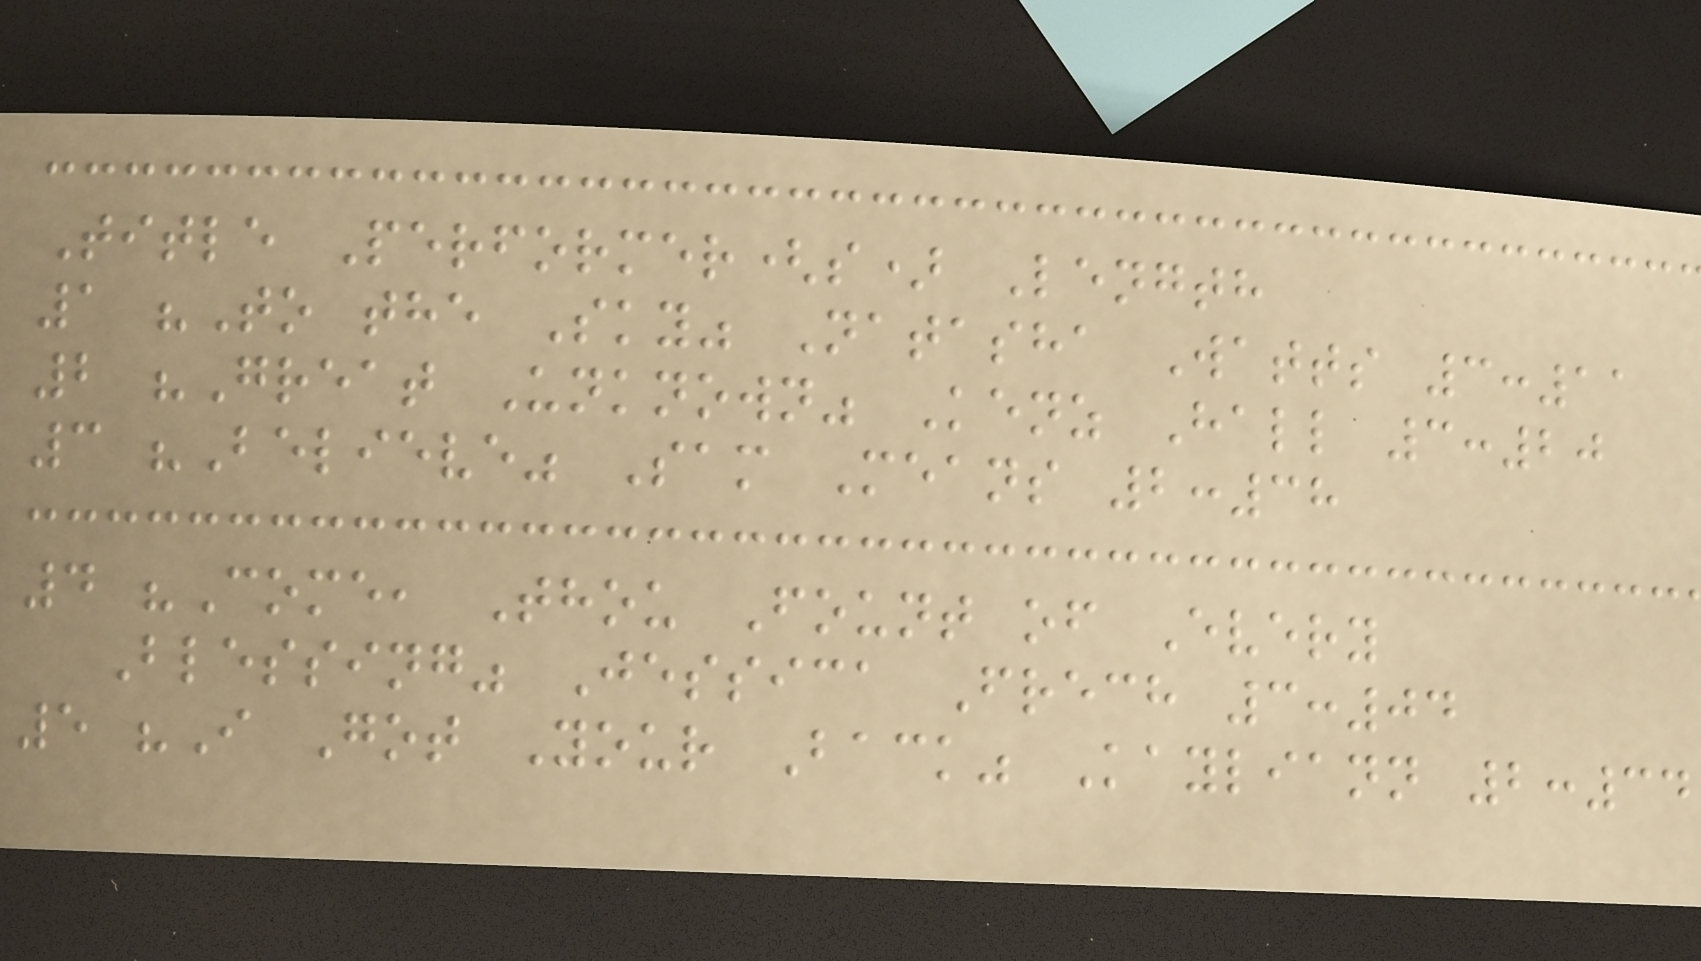Title Performer(s) Length
1 "To the Sky" Natasha Watts 3:11
2 "Great Unknown" Kenz Hall 3:20
3 "Believe" Sam Means 2:38
4 "Come, Thou Fount of Every
Blessing" Jessica Frech 3:04
5 "I Got Your Back" Kayliann 2:34
